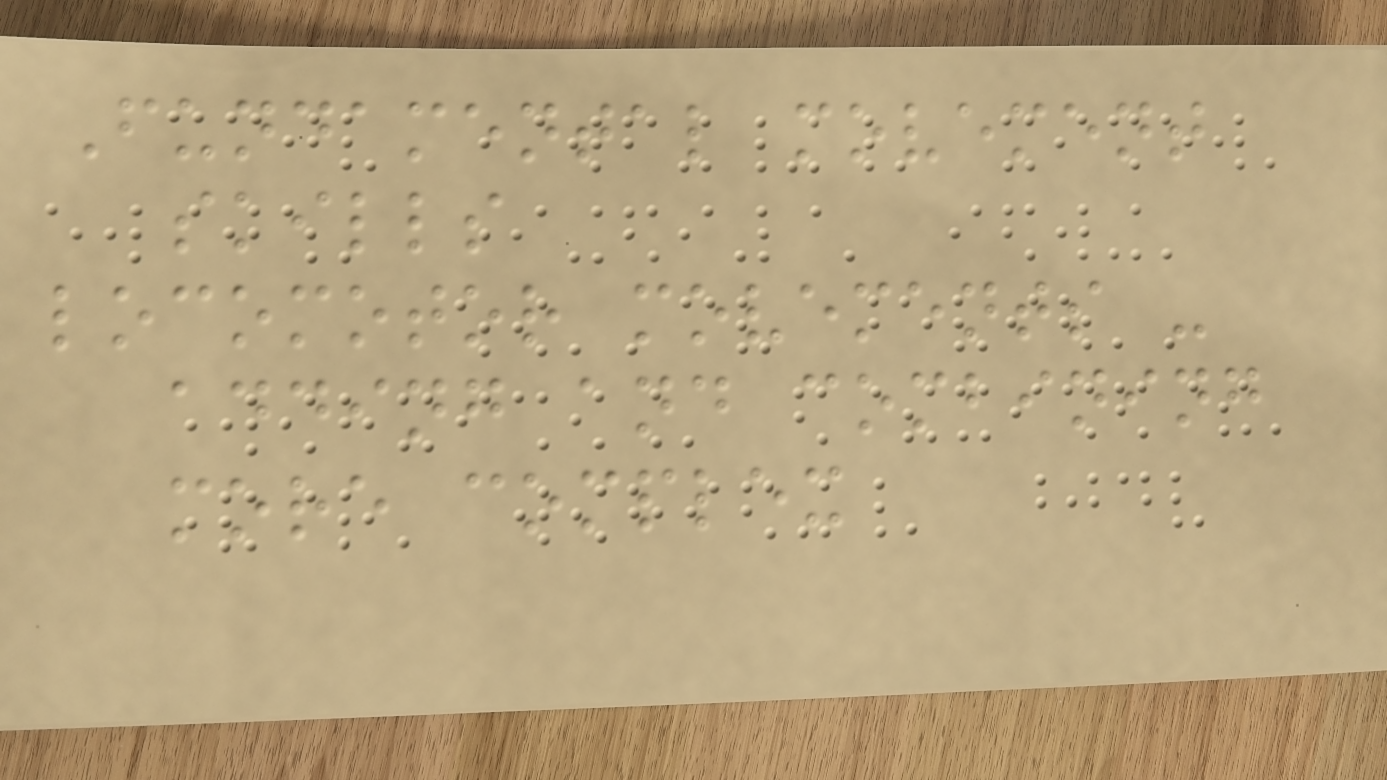Fundamental movement
skills
locomotor movements -
adding and combining
more complex
